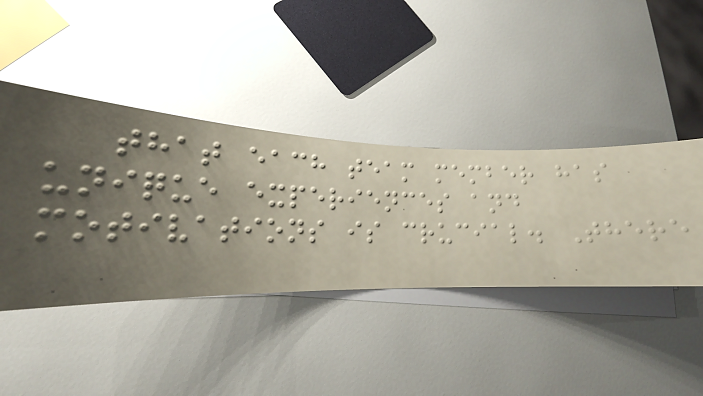that each team member has
unique experiences and
motivations is crucial. There
